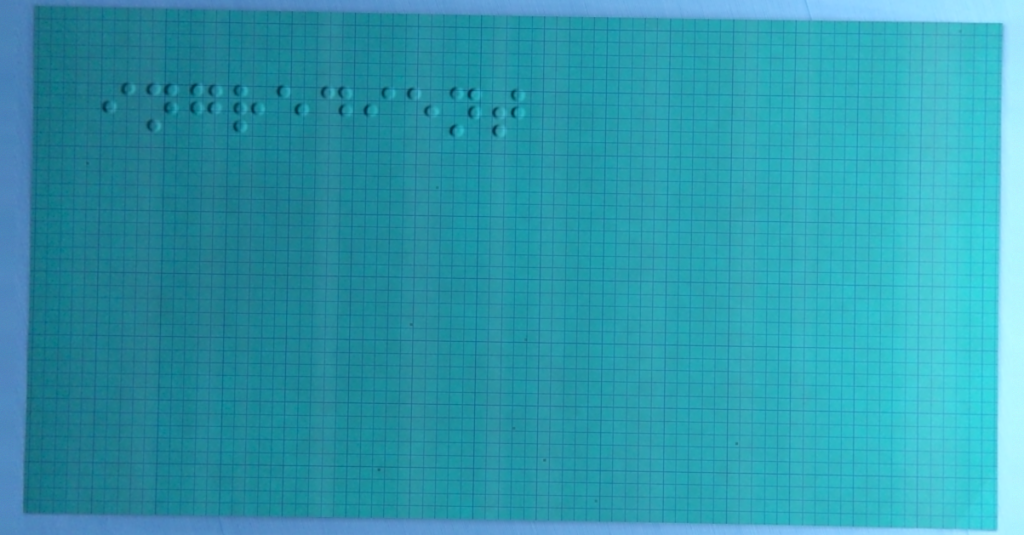ingredient
